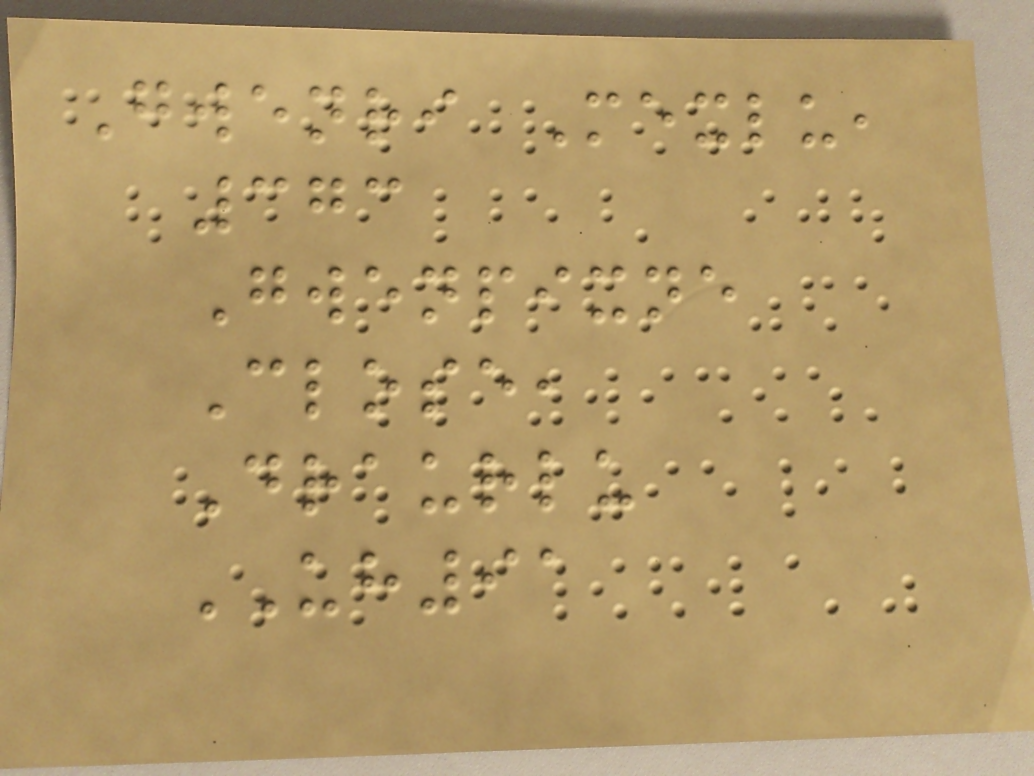Gwenri Mexlu,
373
Gwenpixne
Close,
Draurlu
UH91
